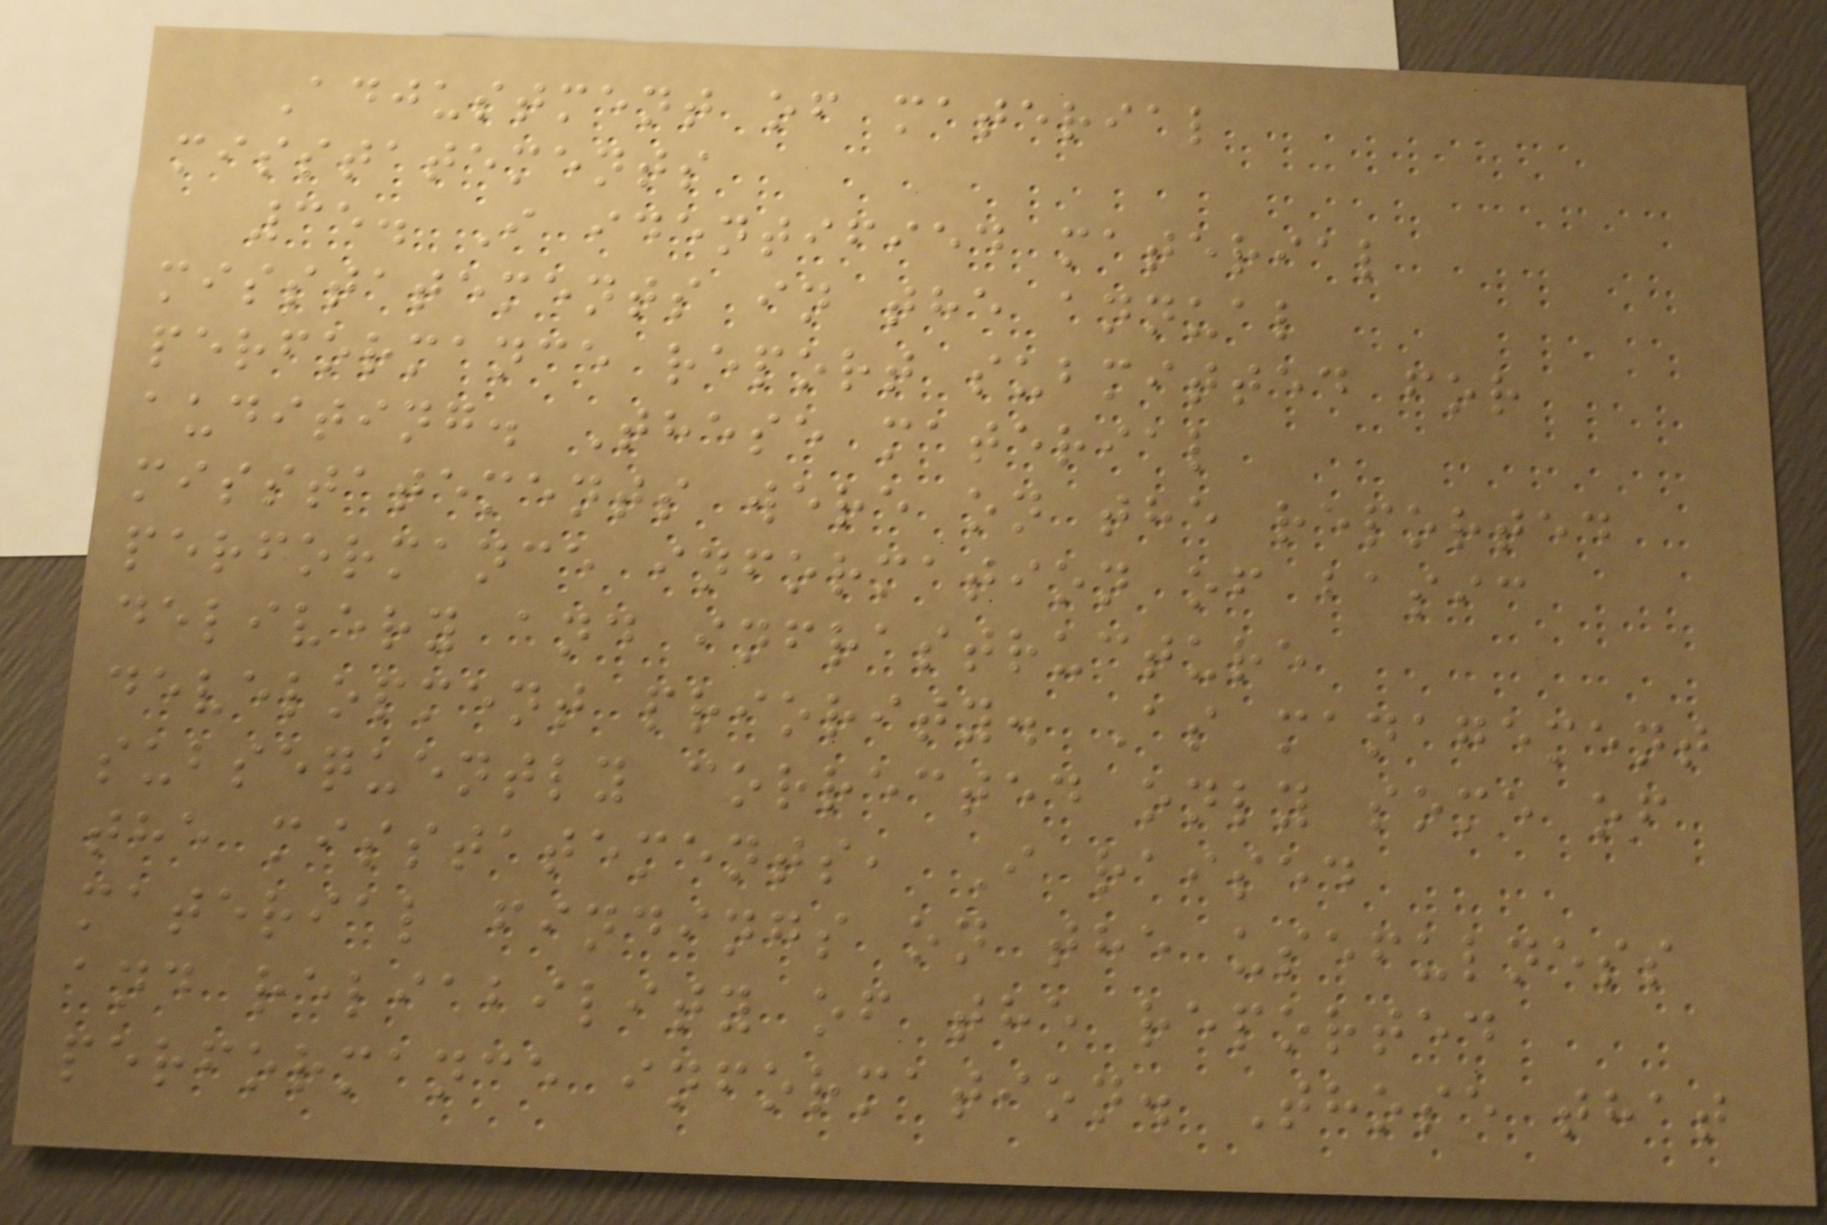Adjustment of material
misstatements
35. I identified material
misstatements in the annual
performance report submitted for
auditing. These material
misstatements were on the reported
performance information of basic
delivery and infrastructure
development priority. As management
subsequently corrected only some of
the misstatements, I raised
material findings on the usefulness
and reliability of the reported
performance information. Those that
